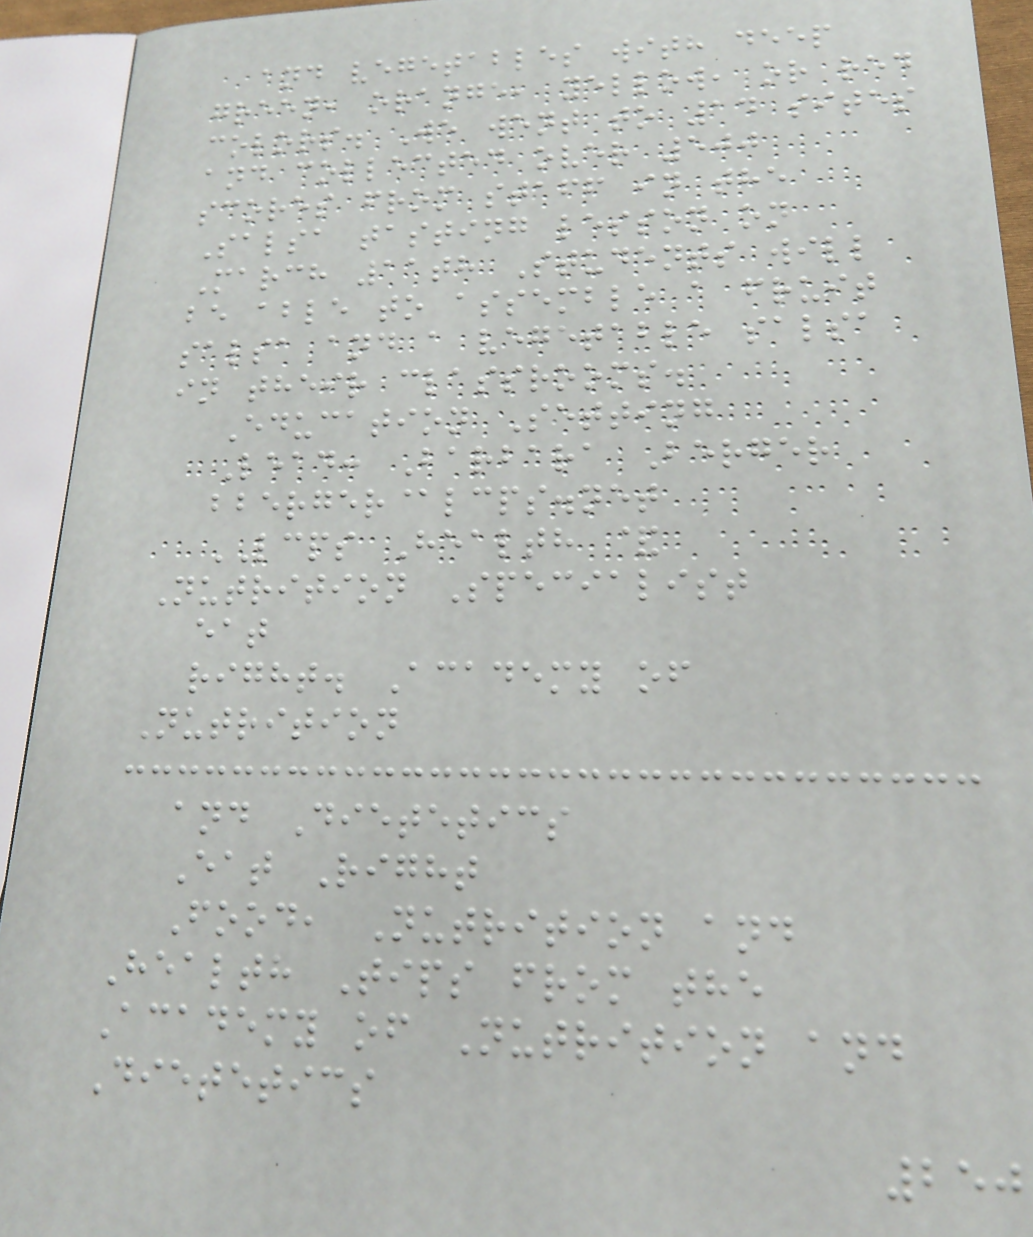and vegetables with deep
green, orange, yellow, or red
colors. We went to 14 sites
and collected over 500
scores from staff in the
Salsa tasting lesson on
March 11th Students will
be able to assemble a fruit
salsa and a vegetable salsa
in their classrooms.
Education Setting
Lead: Barbara Berger
bberger@lcps.net
LCPS Health &
Nutrition Specialist
eat
right. Academy of
Nutrition
and Dietetics
Eat Right
Food, Nutrition and
Health Tips from the
Academy of Nutrition and
Dietetics
250
